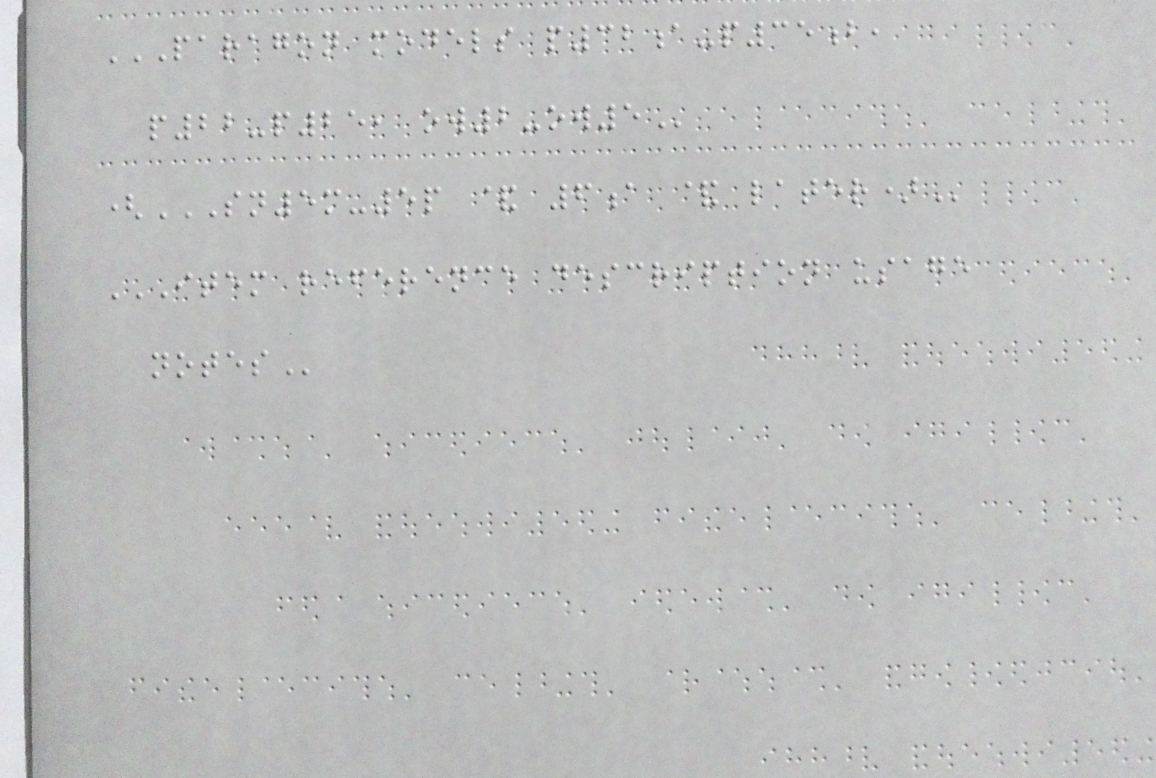PARAGON MODELS P32A-P35B,
P22-P25, OW2-OW5
(SN5M-5P & 6A & LATER)
ITEM REFERENCE DESCRIPTION USAGE
NOTES
